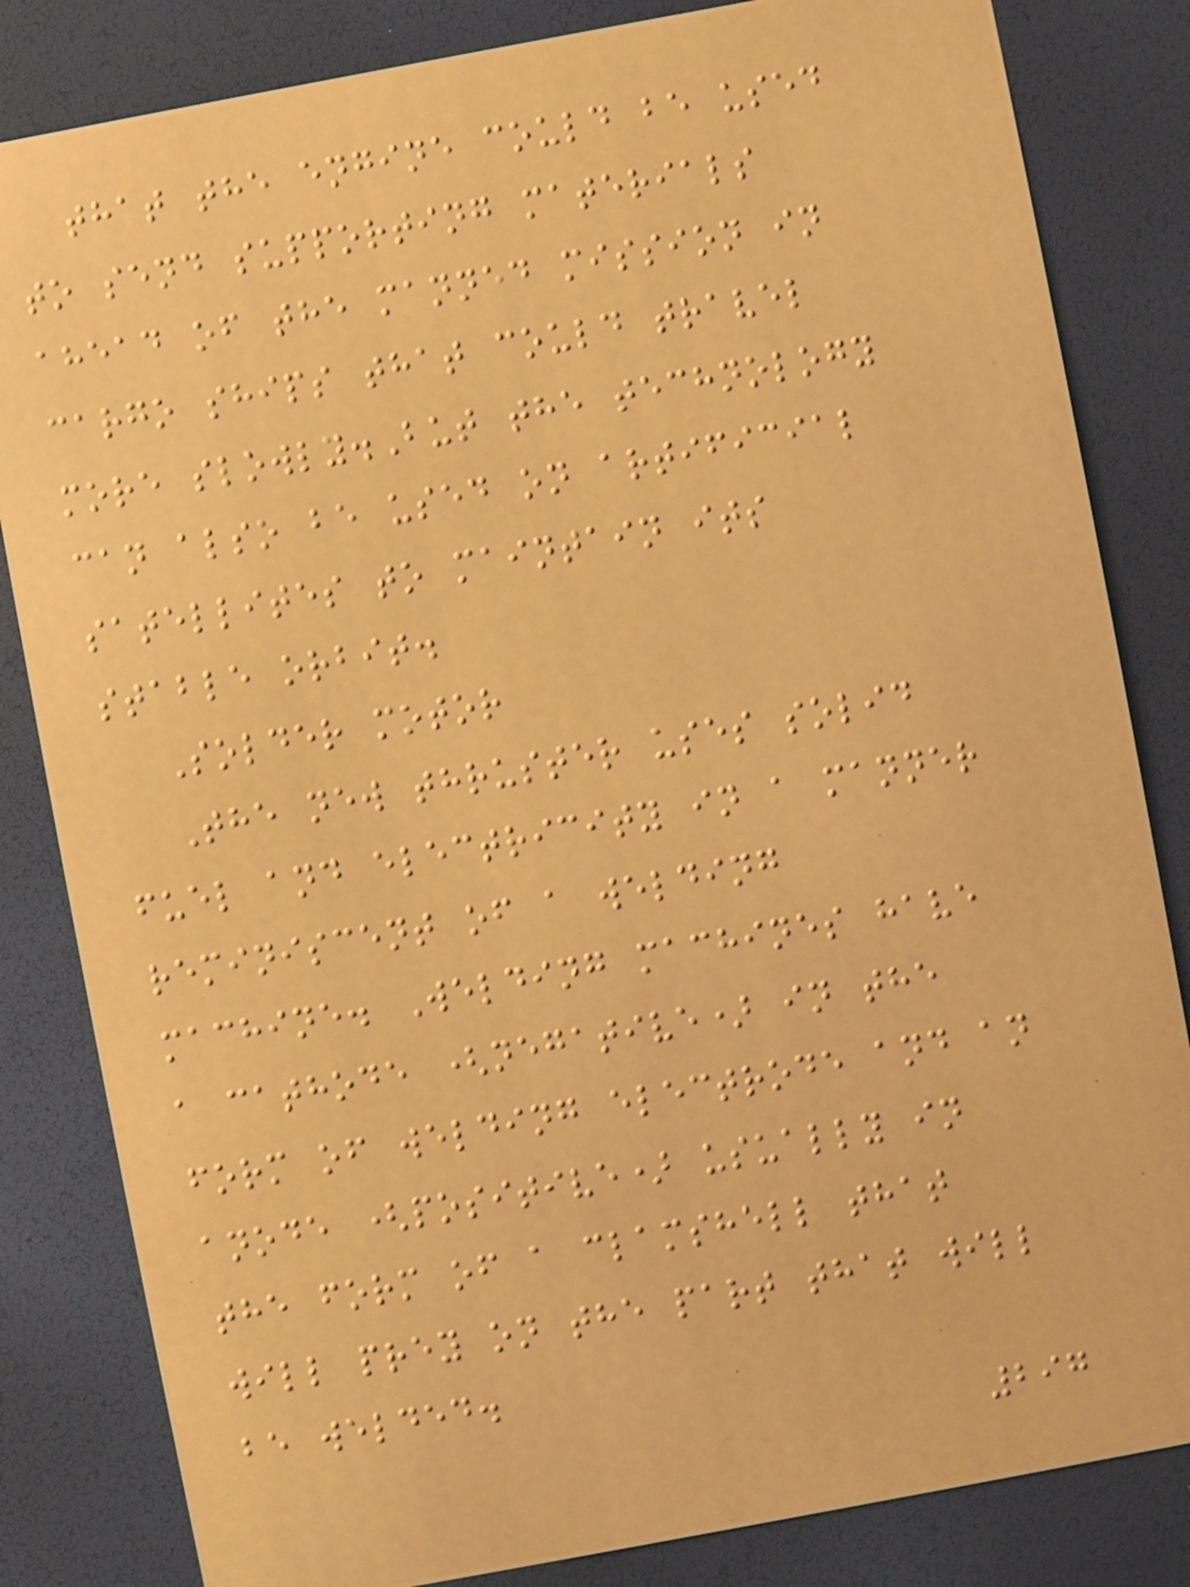that the engine could be used
to send supporting materials
ahead of the manned mission in
cargo ships that could travel
more slowly.But the technology
can also be used on artificial
satellites to maintain its
stable orbit.
Solder motor
The new thruster uses solid
fuel and electricity in a manner
reminiscent of a welding
machine. Welding machines have
a cathode (negative) in the
form of welding electrode and an
anode (positive) usually in
the form of a clamshell that
will prey on the part that will
be welded.
297
